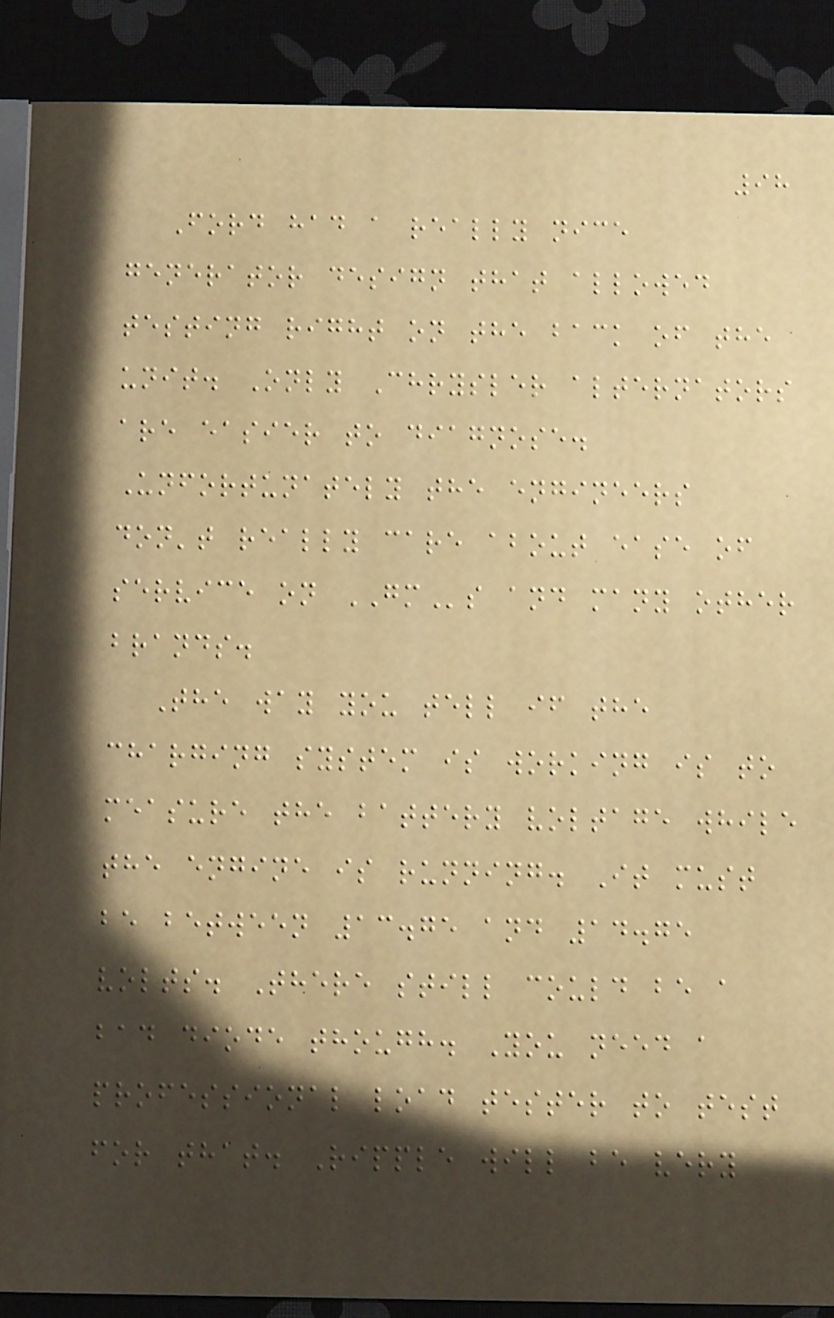98
Ford had a really nice
generator design that allowed
testing right on the back of the
unit. Only Chrysler alternators
are easier to diagnose.
Unfortunately the engineers
don't really care about ease of
service on GMs and many other
brands.
The way you tell if the
charging system is working is to
measure the battery voltage while
the engine is running. It must
be between 13.75 and 14.75
volts. There still could be a
bad diode though. You need a
professional load tester to test
for that. Ripple will be very
